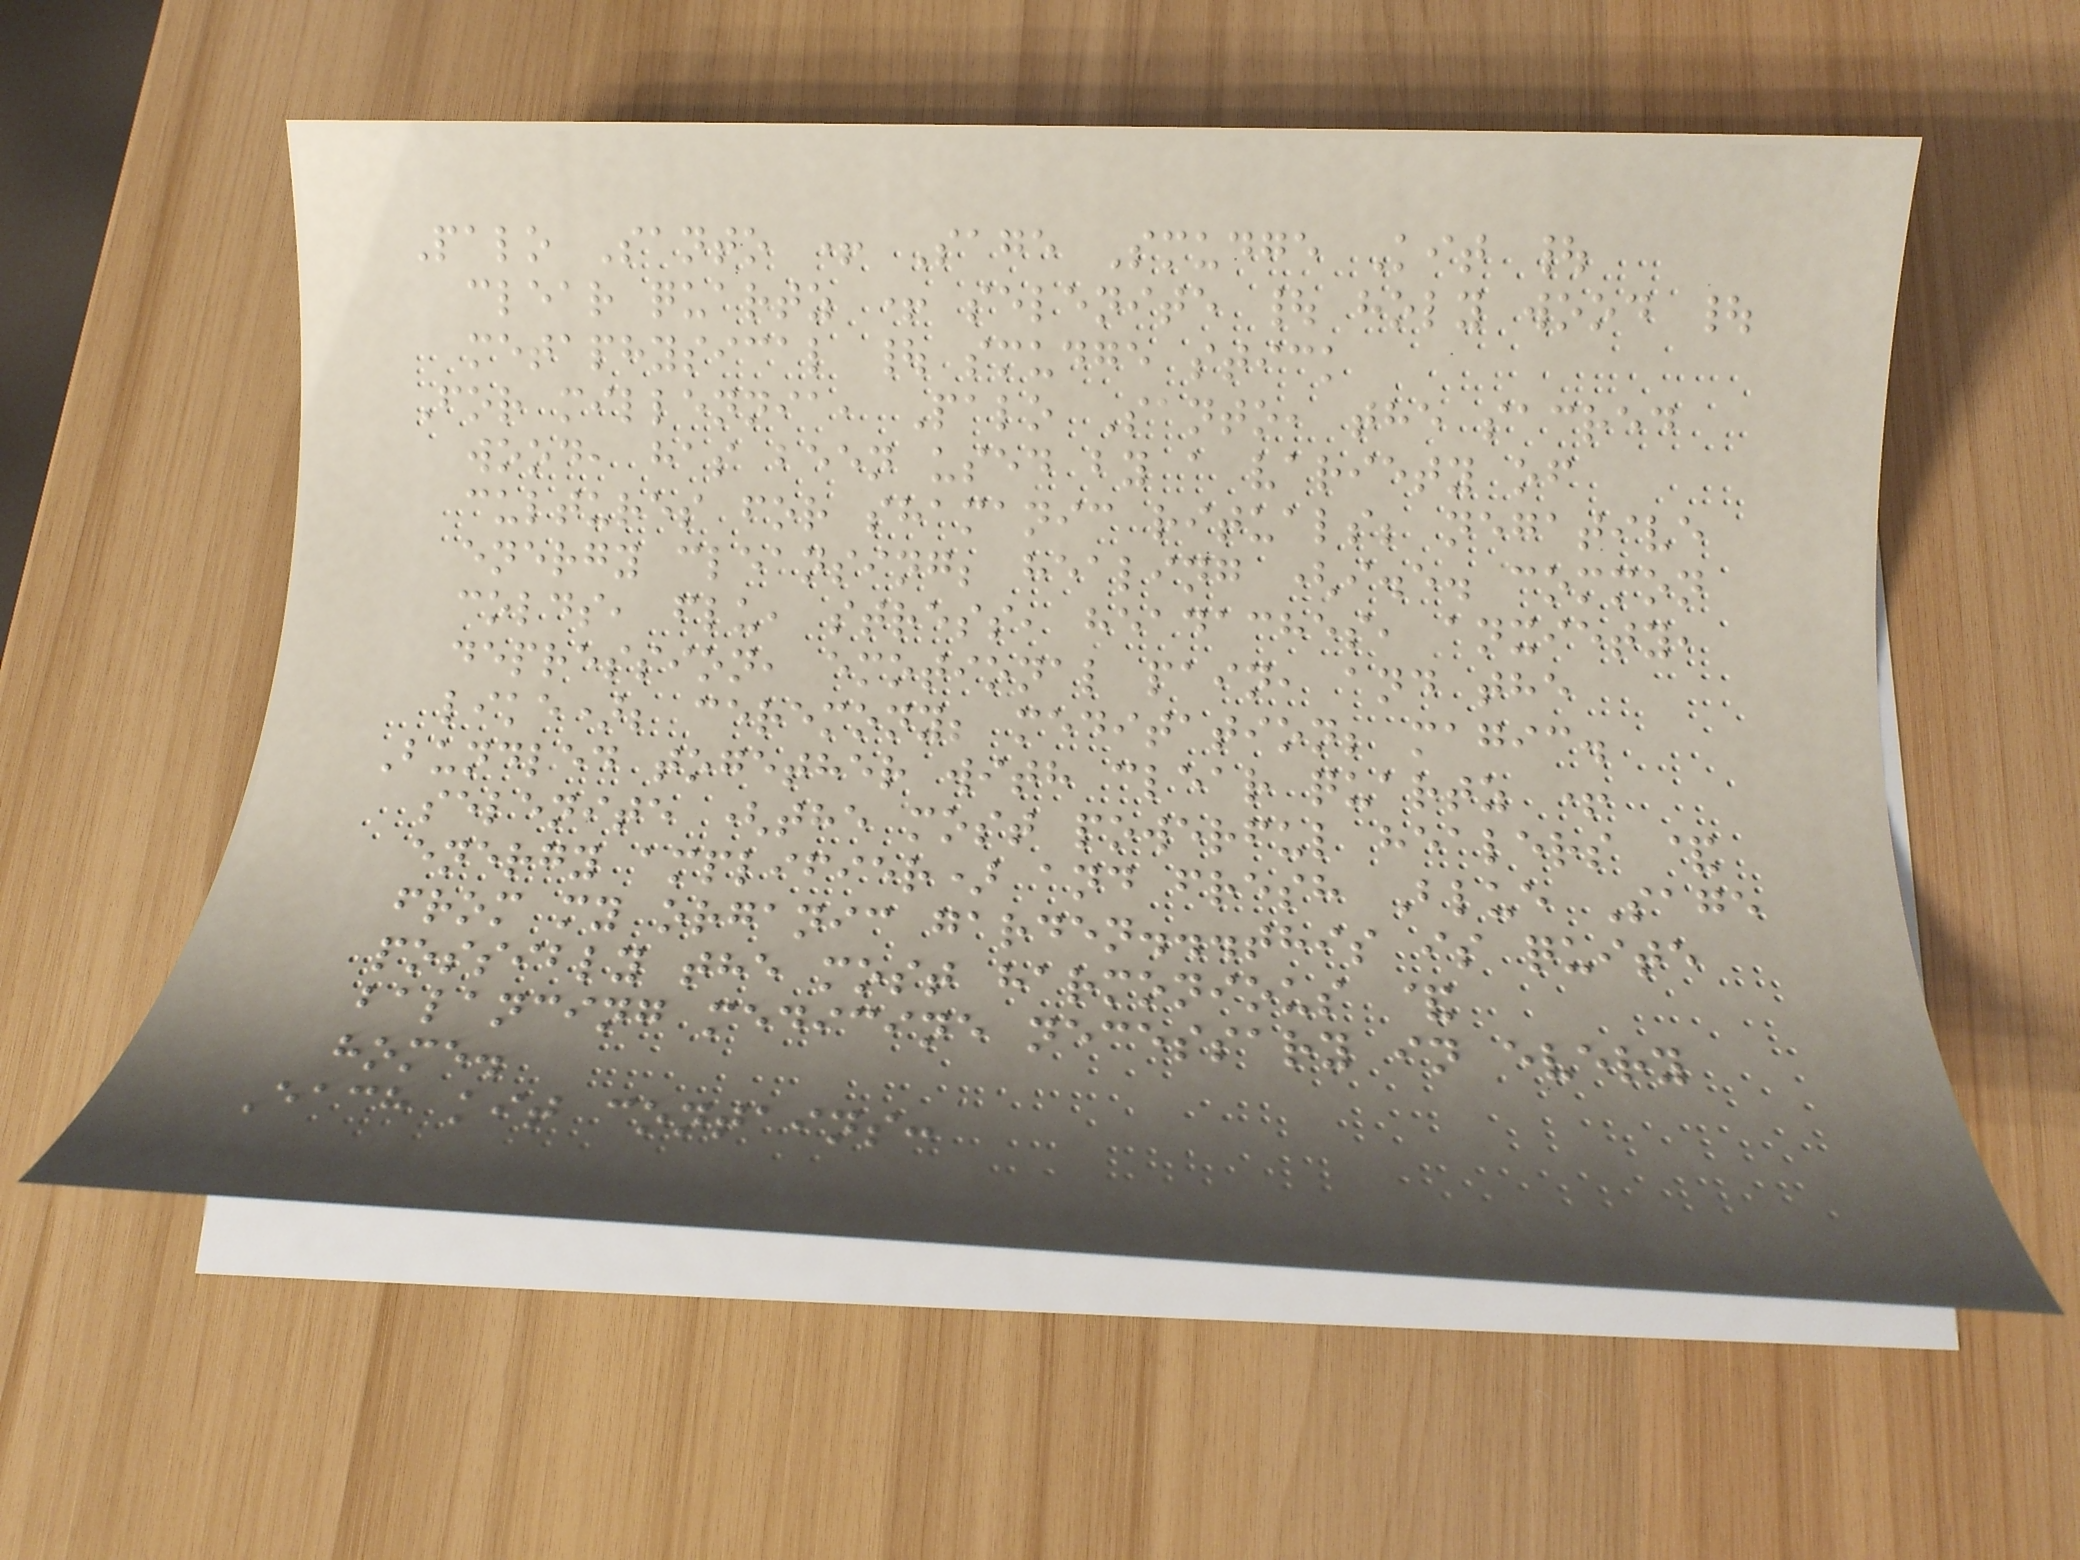Palo Santo + Sage Smudge Kit |
clear quartz + selenite | holy wood |
metaphysical | smudge stick
For millennia, Palo Santo, the sacred
wood, has been used by a variety of
cultures for shamanic rituals; negative
energy cleansing; healing (i.e. common
colds, flu, stress, headaches, anxiety,
depression, emotional pain, and the
like); ceremony; meditation; magic.
Bundled together with clear quartz +
selenite (the most powerful healers &
energy amplifier) and fresh Blue Sage
from my organic garden...this is quite
possibly the most harmonious &
balancing medicine necessary in every
home.
Each kit contains:
